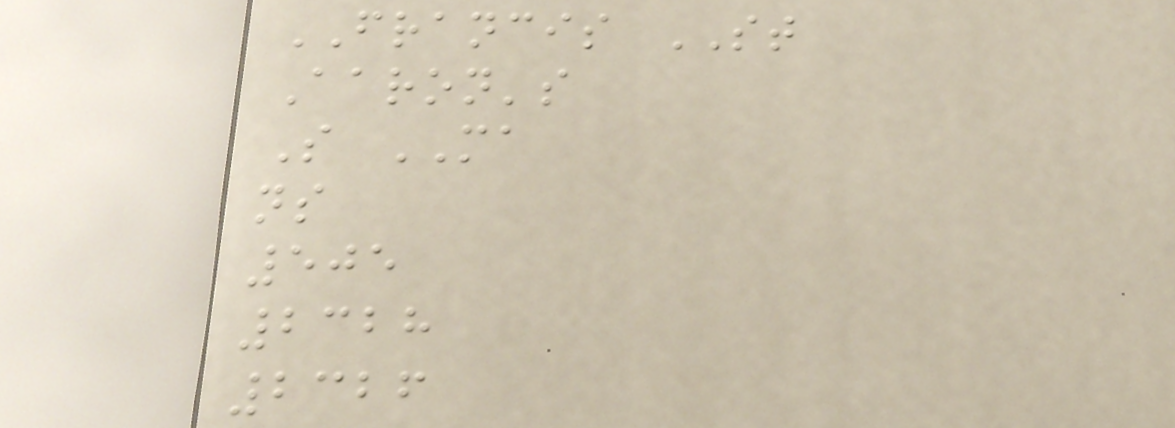FRANCIS ST
Aaron's
S MA
ns
505
2328
2326
